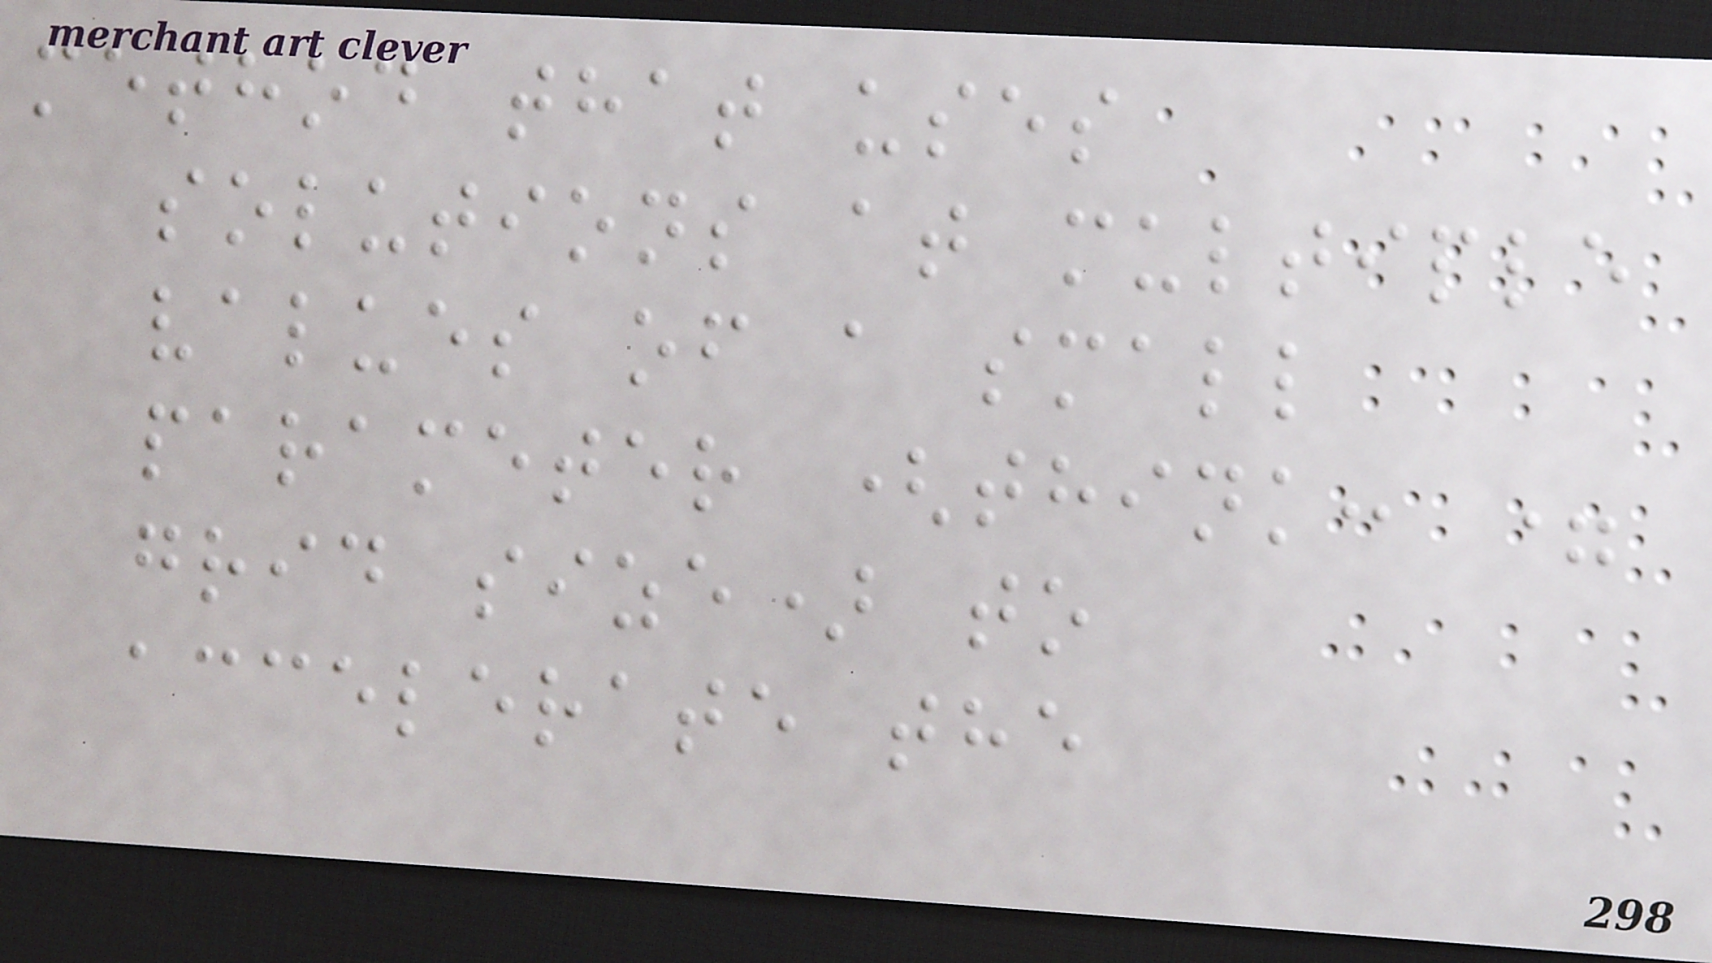method that uses
solutions at multiple
values of a small
parameter (think: =
grid size) to
accelerate the
